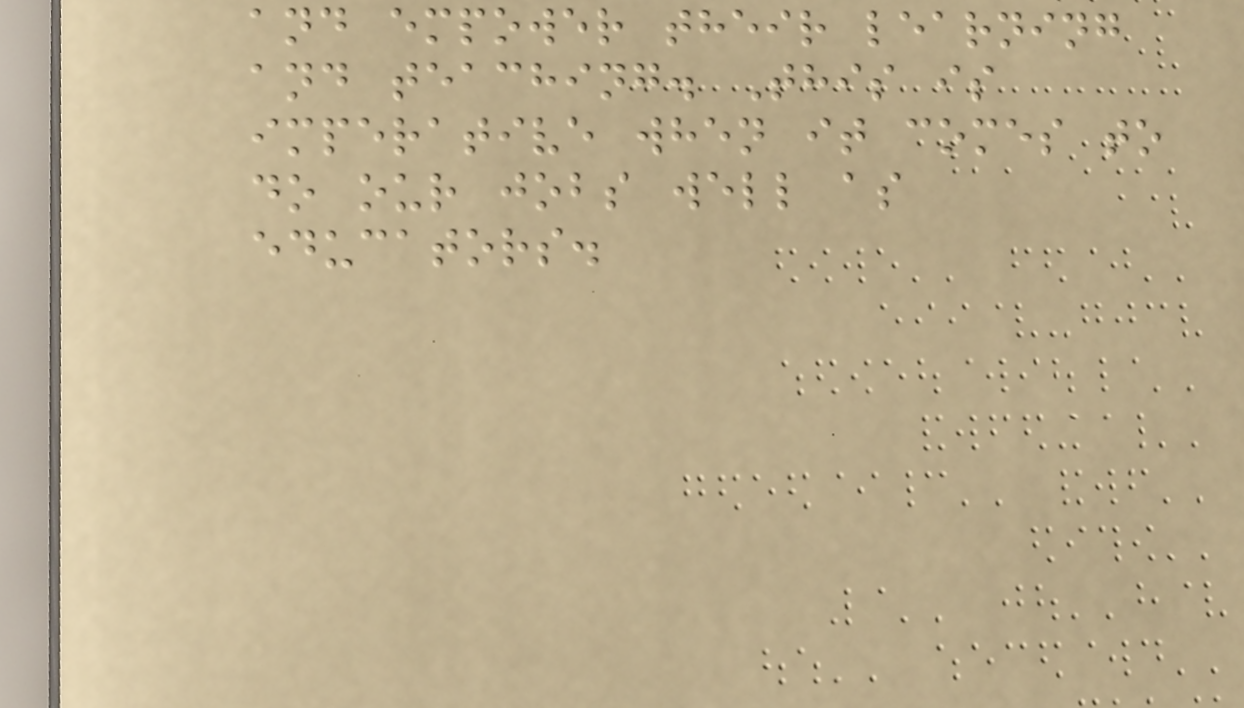and empower their learning
and teaching. This is
imperative when it comes to
do our jobs well as
educators.
